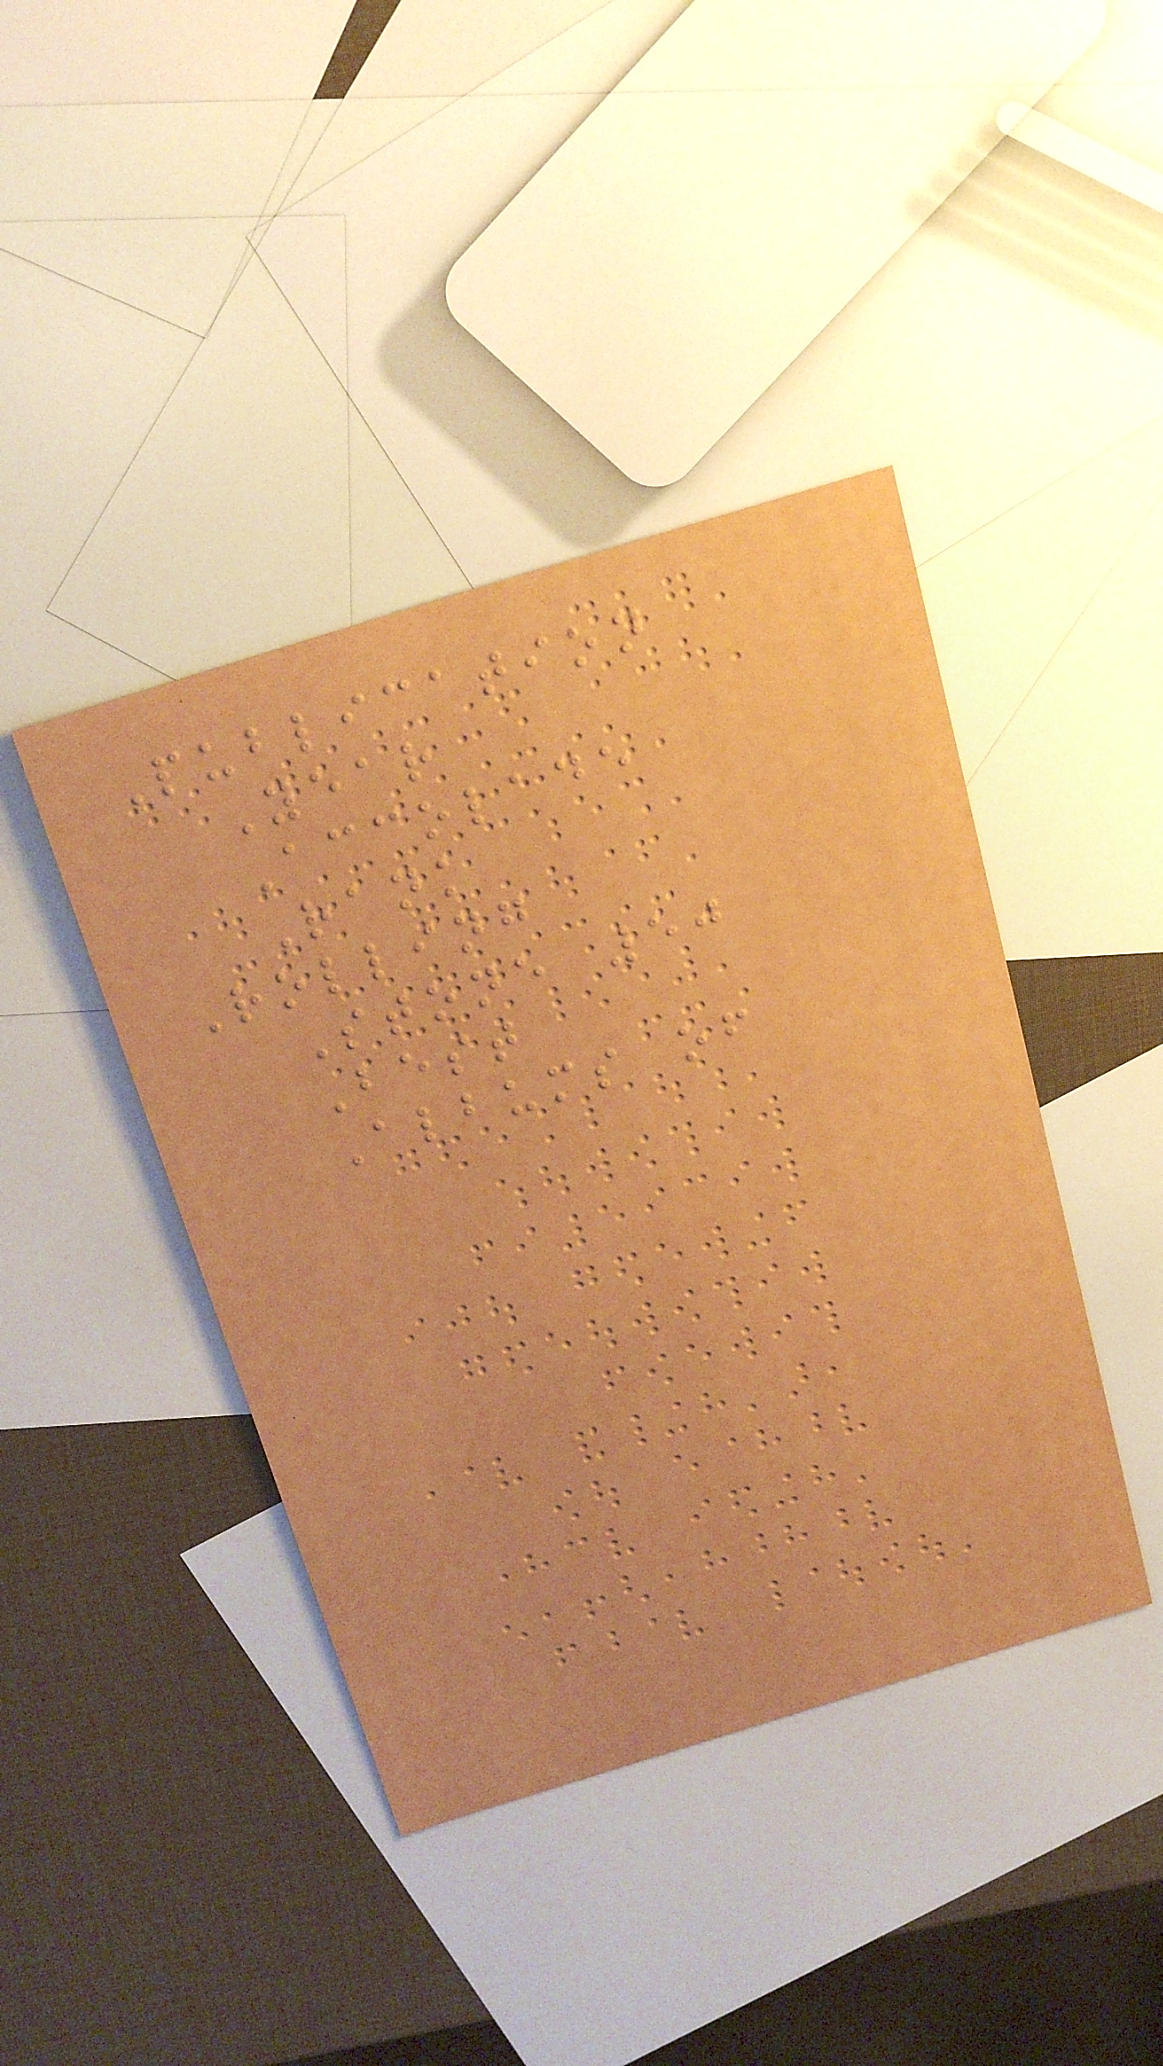Publication
Year
Accolade
Rank
Rolling
Stone 50
Best
Albums of
